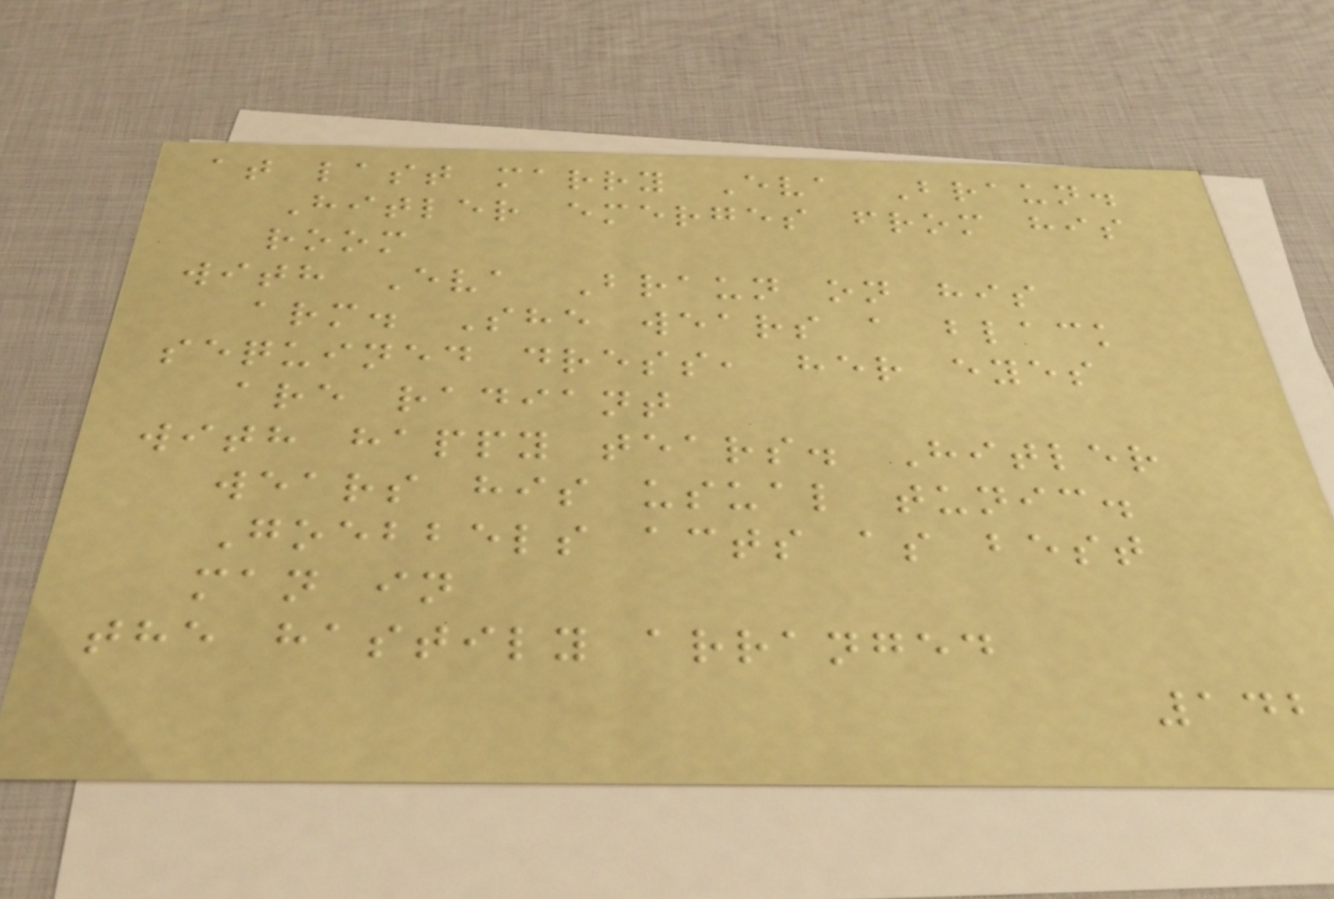at last marry Eva Braun.
Hitler emerges from his
room
with Eva Braun on his
arm. She wears a black
sequined dress, her eyes
are radiant
with happy tears. Hitler
wears his usual tunic.
Goebbels acts as best
man in
the hastily arranged
142
